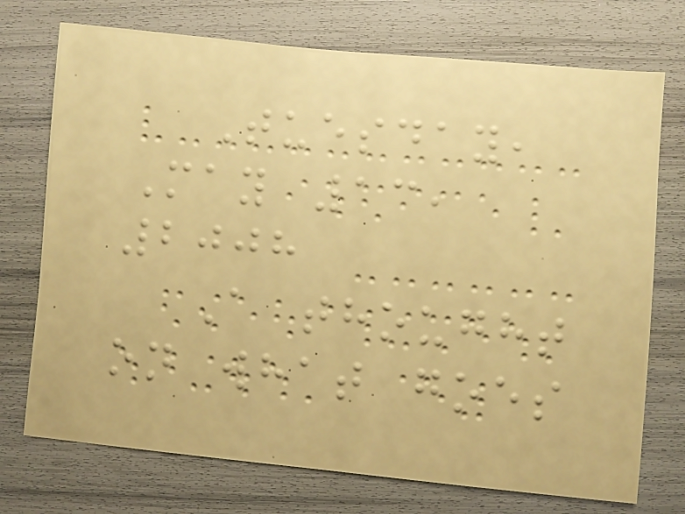Tuesday,
May 13,
2008
A thought
on what goes
